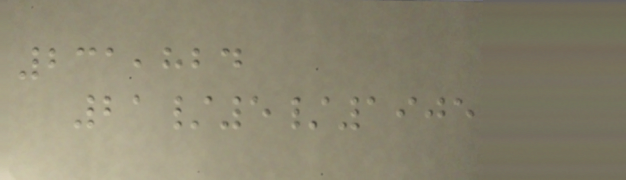231,824
21/5/1905
